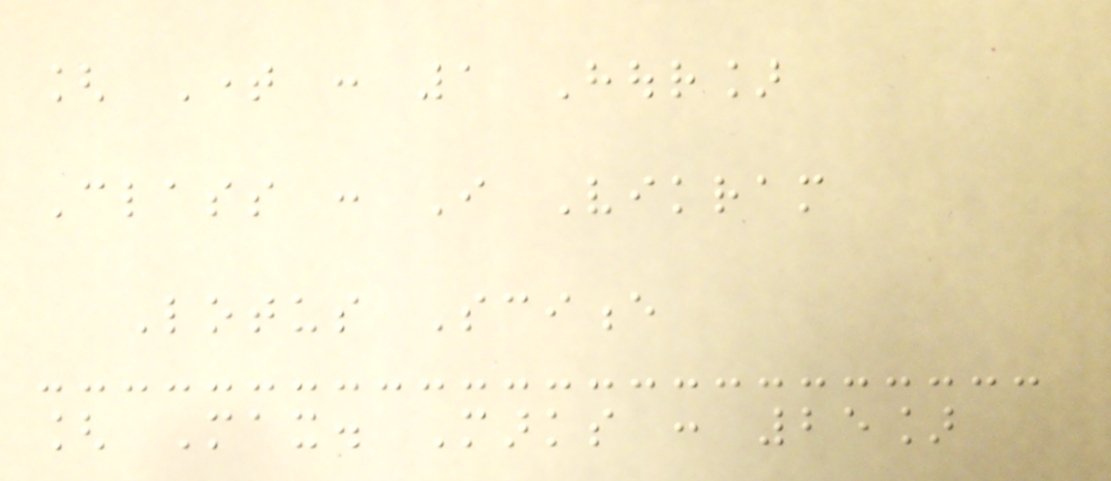[ Time : 1 Hour]
Class : I Vikram
Lotus Science
[ Max. Marks : 25]
